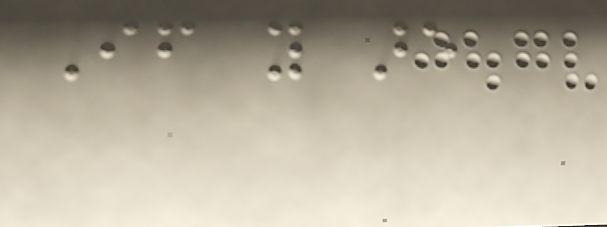If you are
